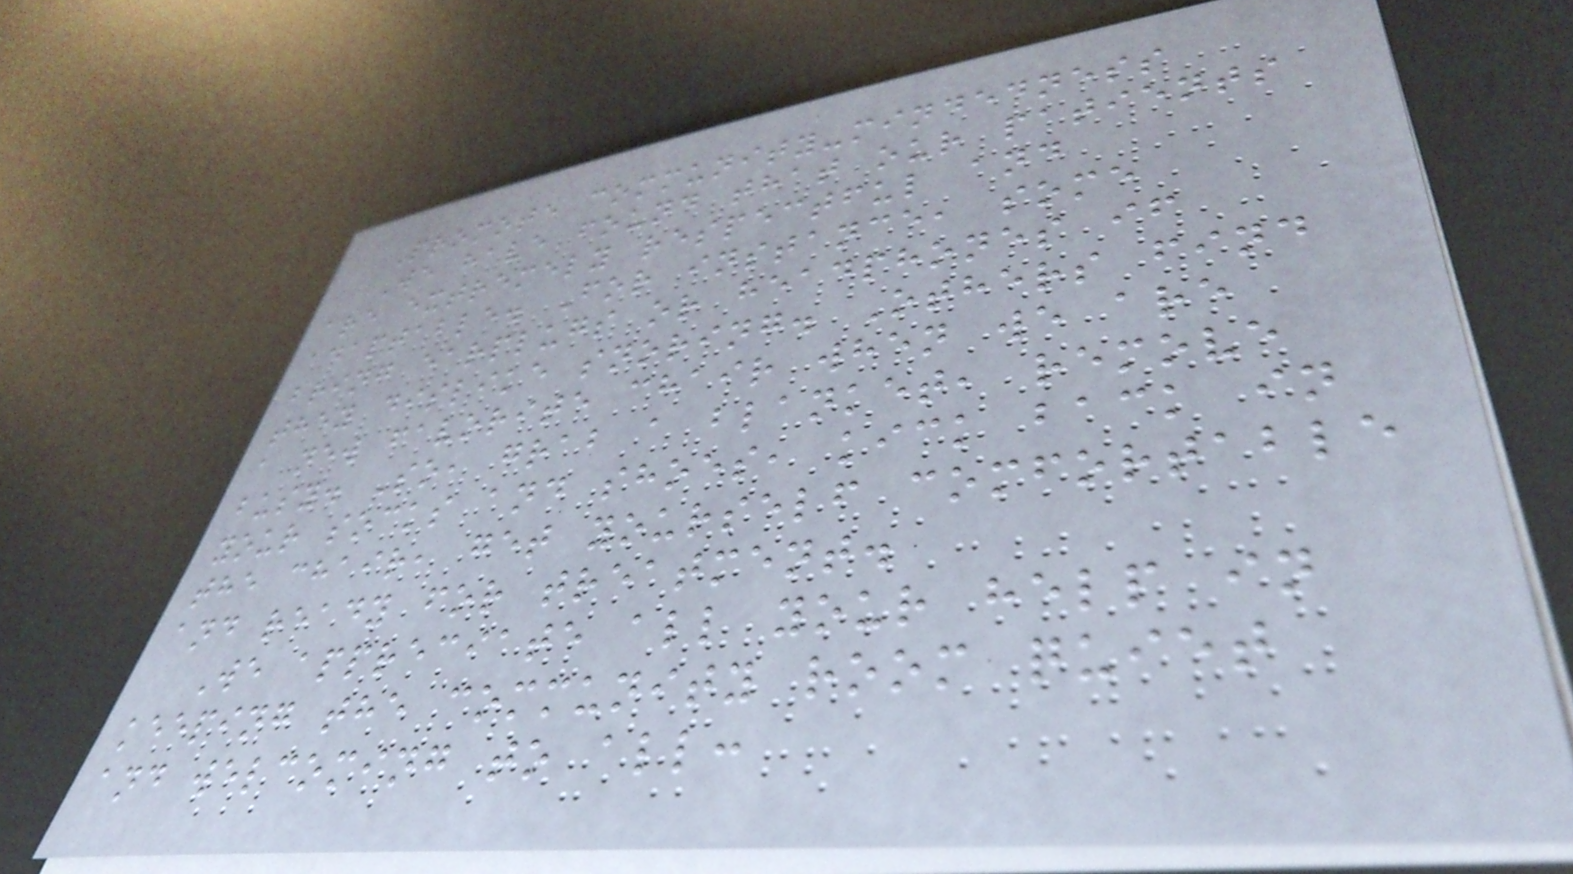Promote community-mindedness
We have found that our patients
are extremely respectful and
adaptable. For instance, some
bring earplugs or headphones if
they dislike snoring. Others find
a new favorite chair when we are
busy. So, grab a blanket, remove
your socks and shoes, kick back in
the chair, get yourself comfortable
and ready for treatment.
We appreciate all your help in
keeping the community room quiet
and welcoming to all:
